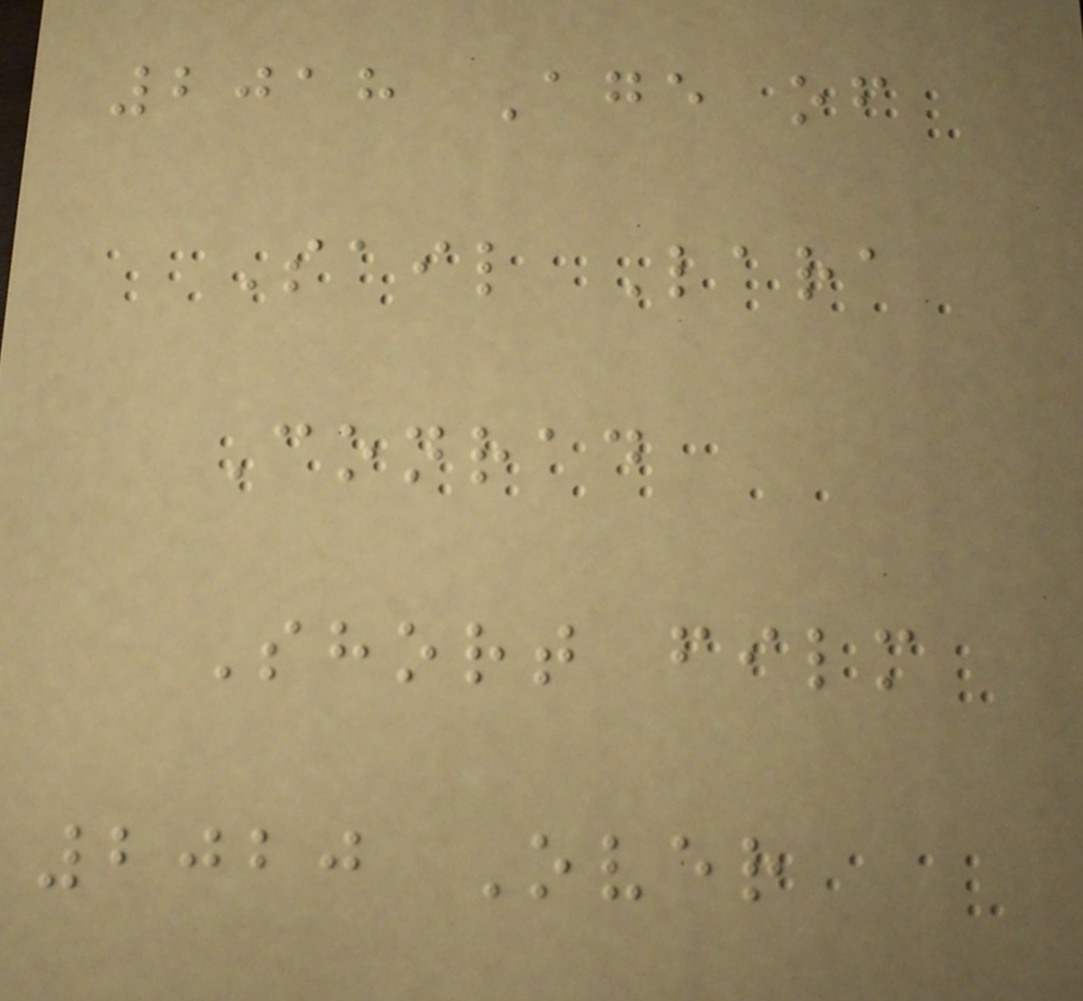2018 Age of
Sail Lara
Conrad
Short film
2020 Over
